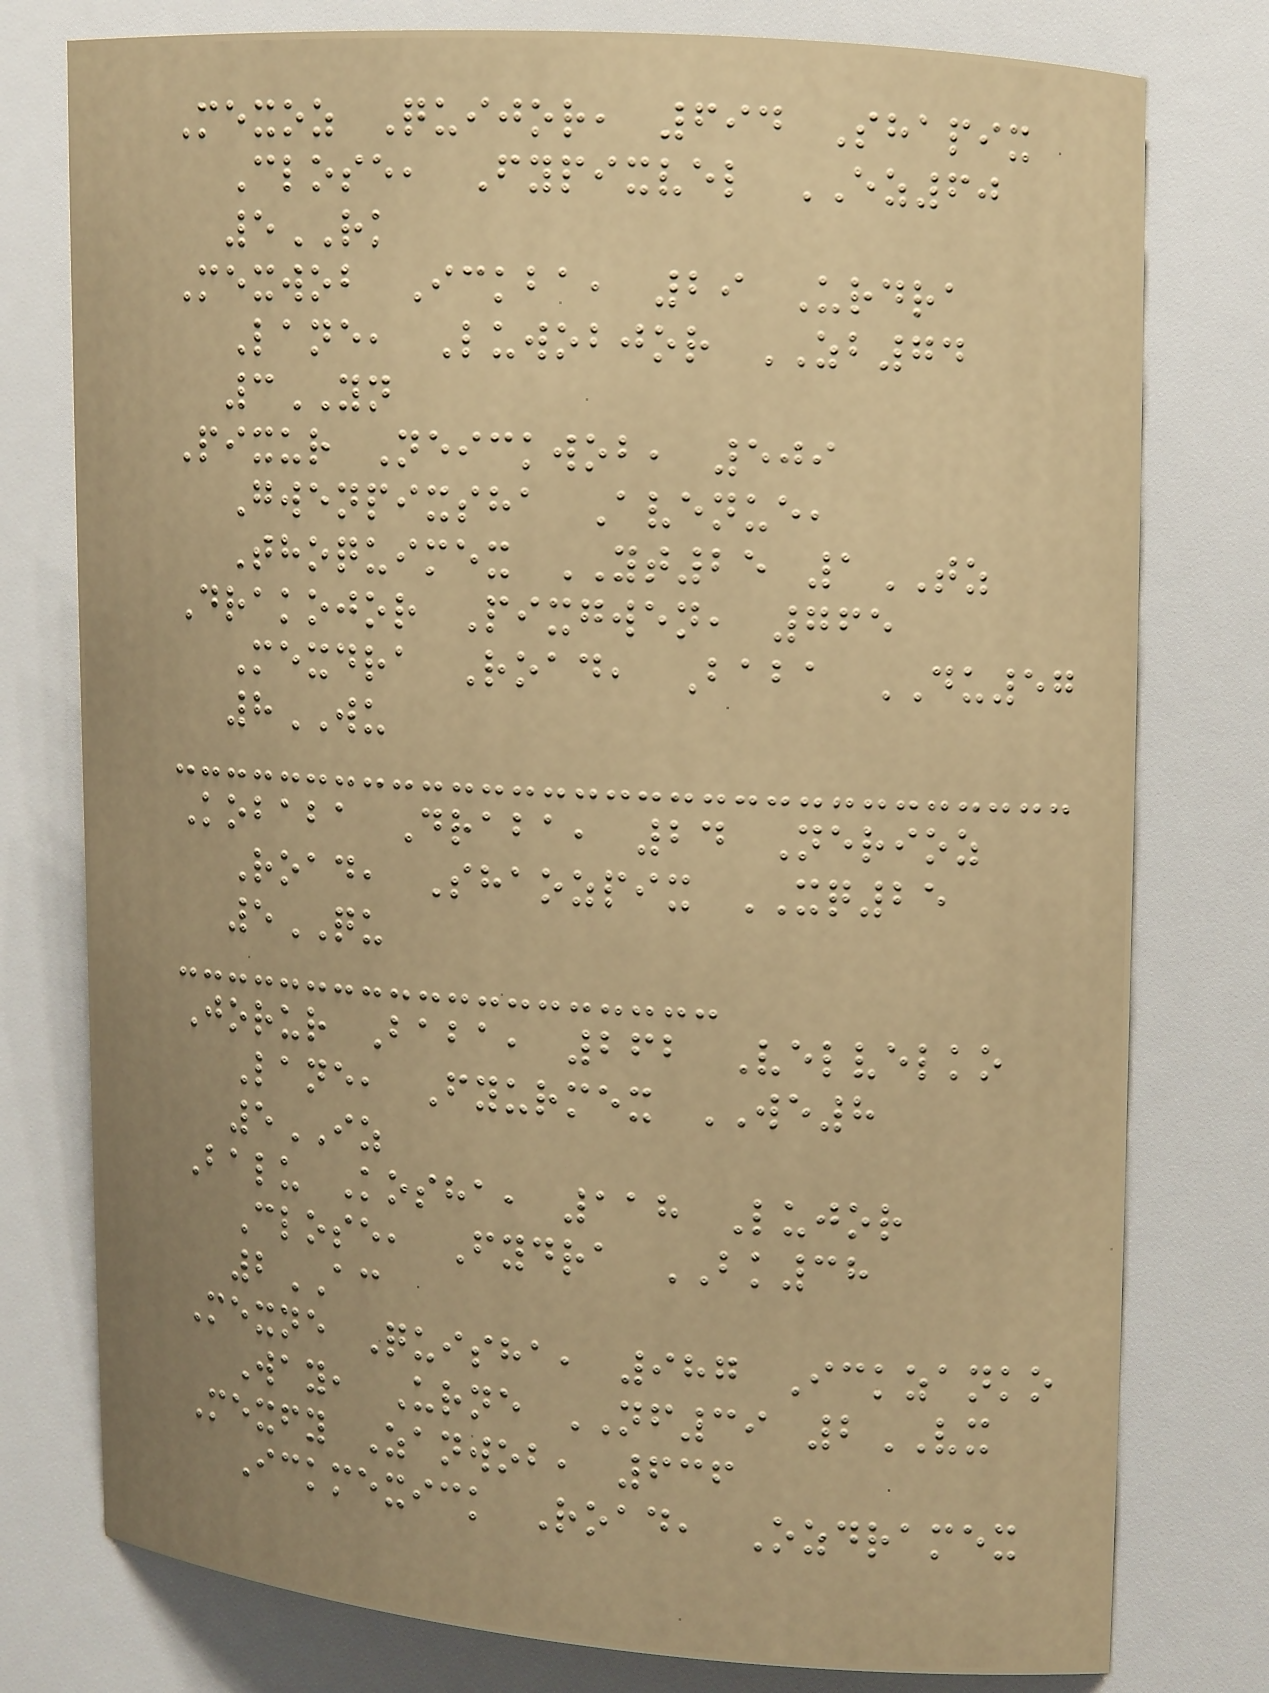Mexoz Quijor, 694 Shapix
Close, Fypixvel EZ60
5RK
Mexwob Ickba, 29 Urdra
Lane, Luwobjor ZB74
3YN
Pixur Neickwob, 509
Gwenpixsha Avenue,
Thoquimex YT25 1TZ
Drakojor Pixgwen, 765
Mexdra Road, Baba DU57
8WU
Kobaba Draba, 24 Nerioz
Road, Shaozpix XQ25
5QU
Jorur Baba, 262 Velvelko
Lane, Fyurmex WE8
5IZ
Balu Kosha, 118 Lujor
Close, Fydra BK38
2AC
Mexne Quisha, 987 Ickzanko
Way, Urne NF39 2VX
Mexfy Zanwob, 636
Ickmexick Road, Ozdramex
